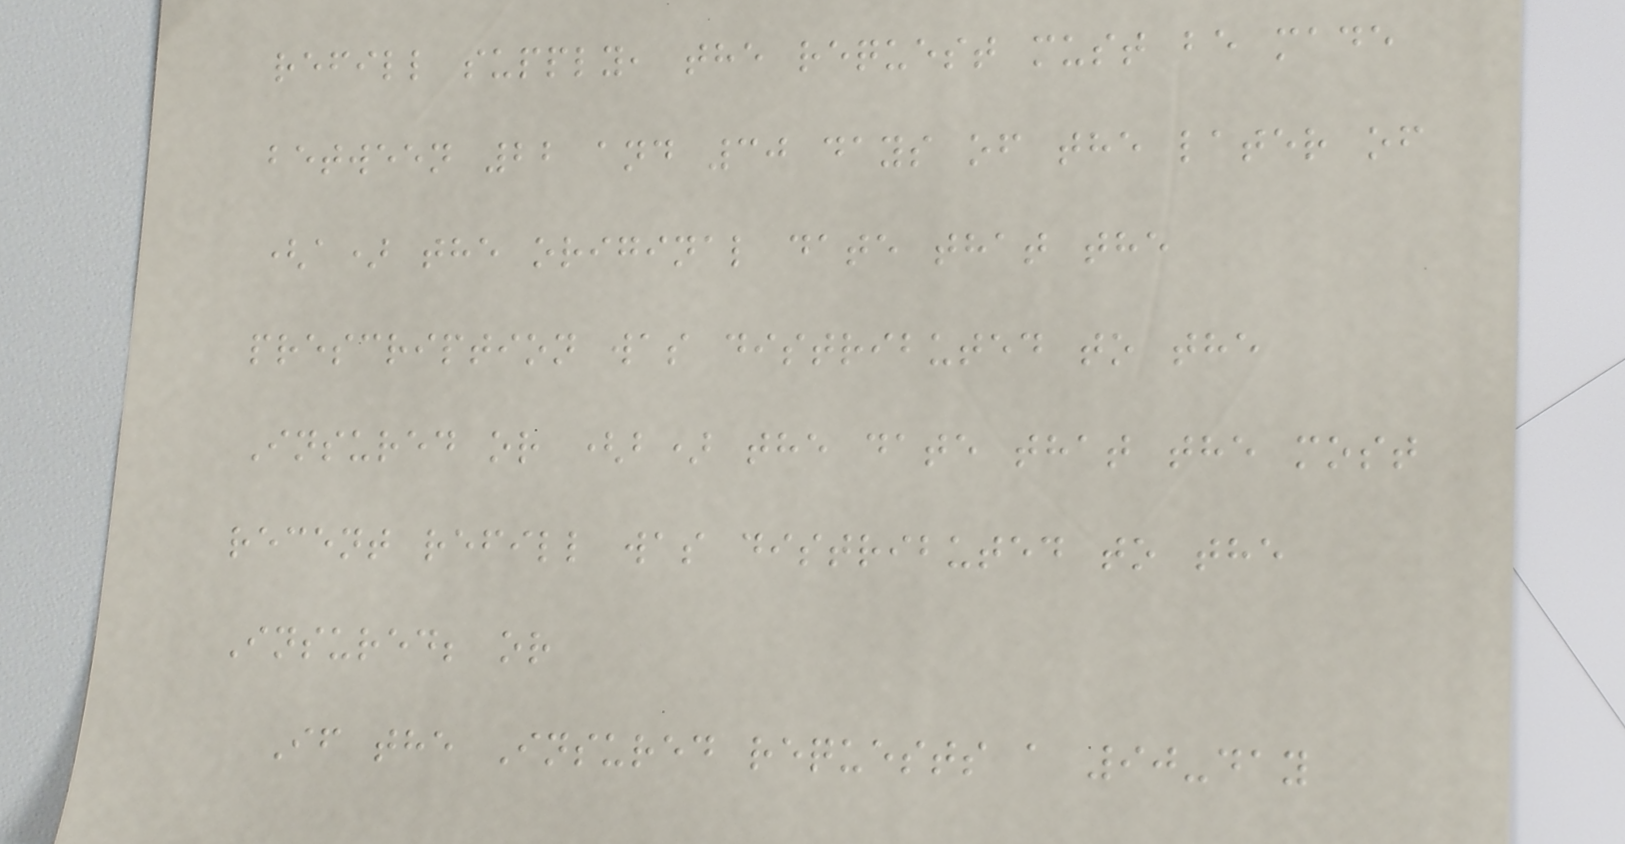refill supply, the request must be made
between 22 and 30 days of the later of
(a) the original date that the
prescription was distributed to the
Insured or (b) the date that the most
recent refill was distributed to the
Insured; or
If the Insured requests a 90-day
